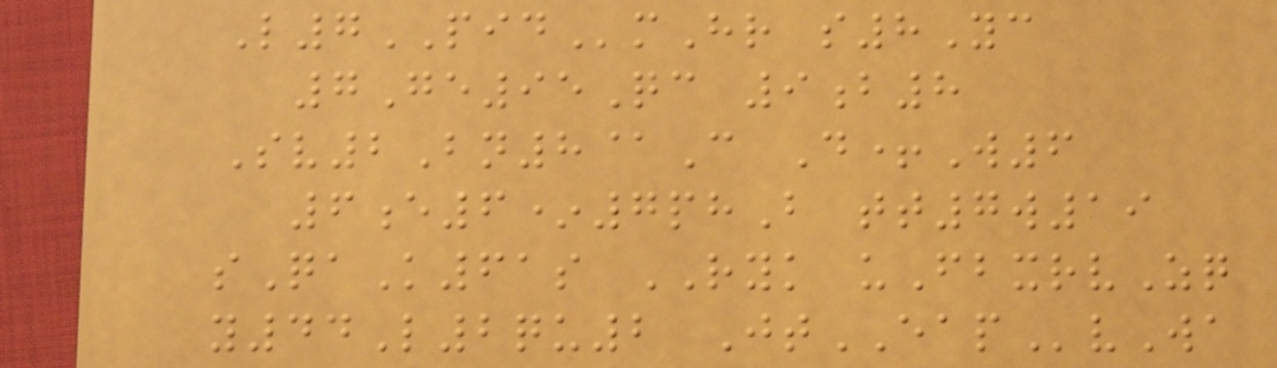L7PIDmHr s8Yc
7Ge95Qc 9b8
Sv2Bn8@C D+W6
6e6*7phB tt7w19
sQaK61s RYK uFbxrvZq
y44L2qu2 JtEAPvWa
